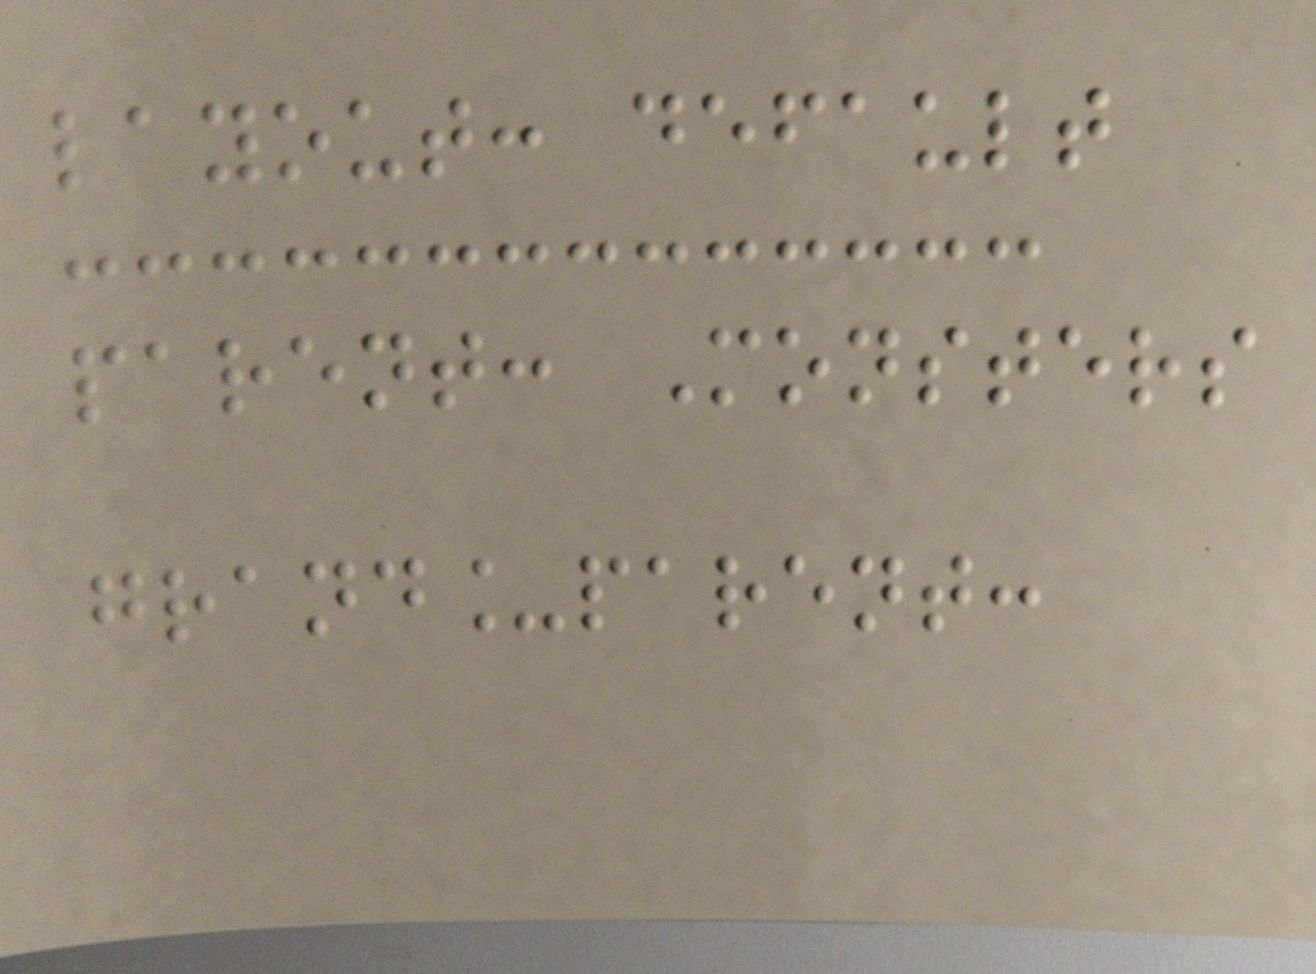layout: default
parent: Monsters
grand_parent:
